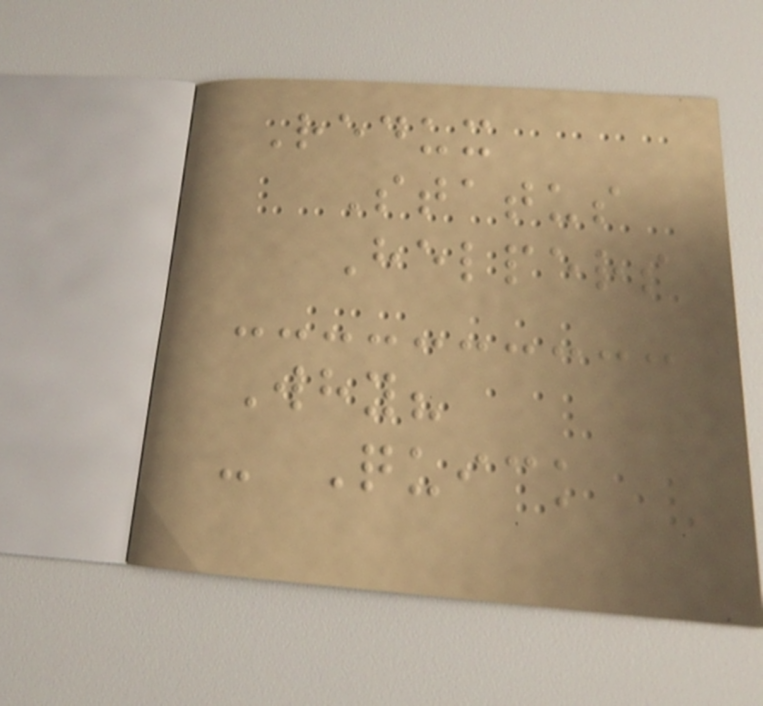Redux
Status
Helpers
Why?
- Quick
